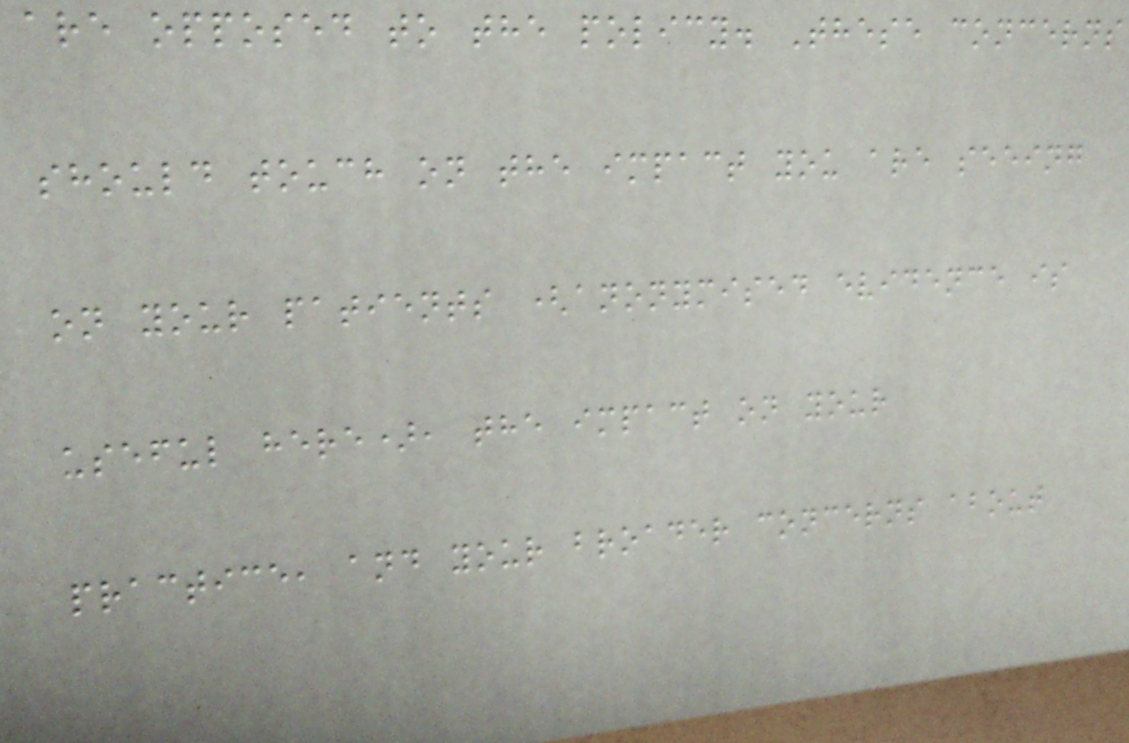are opposed to the policy. These concerns
should touch on the impact you are seeing
on your patients (anonymised evidence is
useful here), the impact on your
practice, and your broader concerns about
